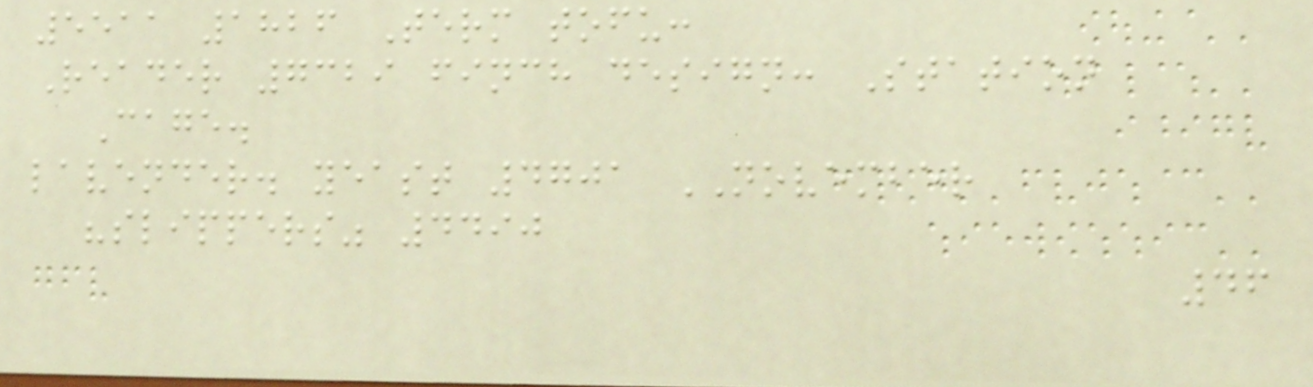5511 1826 Term tofu:
Reader 7329 finch design: Station
Cage.
lavender. yeast 4701 NOVEMBER
"slippers" 4490
46
